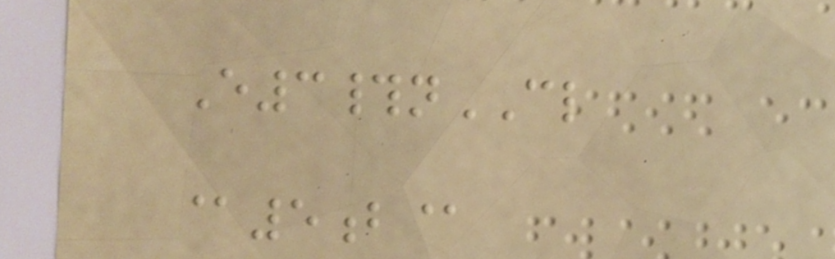E3#nCL
@5b@
